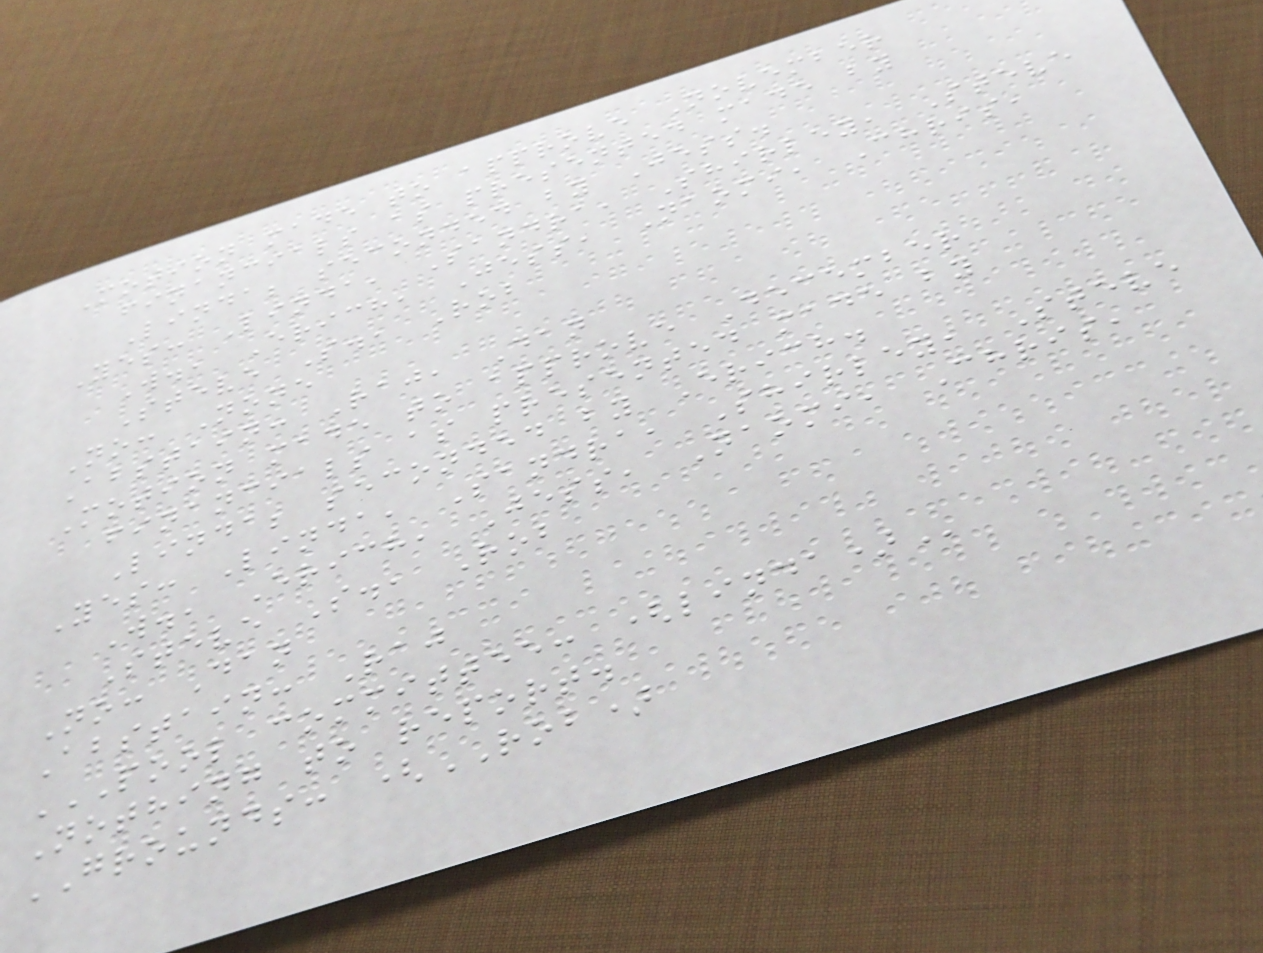Motion made to approve November
financials as presented made by
Linda; seconded by Jess.
Yes: Linda, Sandra, Shirley, Steve
W., Erich, Jess, Naomi, Chris,
Steve S., Rob
No: None
Abstain: Raj, Dan
Motion made to approve December
financials as presented made by
Linda; seconded by Erich.
Yes: Linda, Sandra, Shirley, Steve
W., Erich, Jess, Naomi, Chris,
Steve S., Rob
No: Dan
Abstain: Raj
POOL COMMITTEE: (LINDA)
Nothing to report.
GROUNDS: (ROB)
